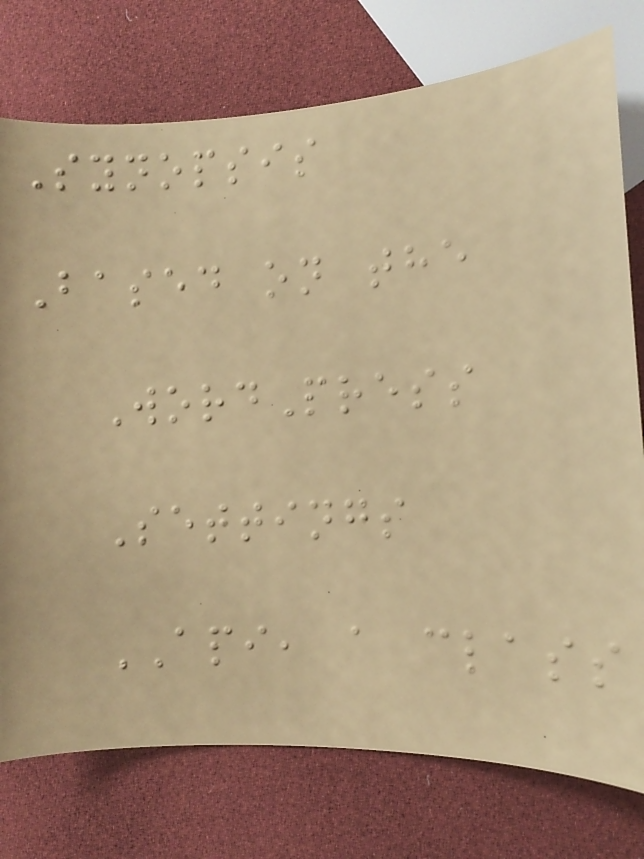Synopsis
Based on the
WordPress
Settings
API, a class
